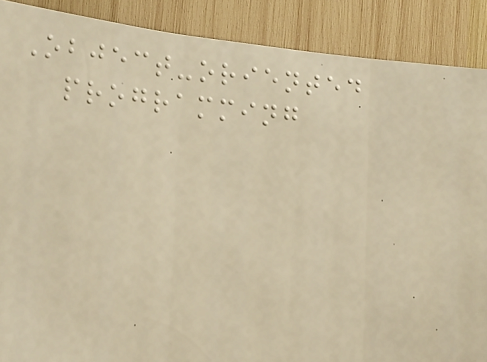Object-oriented
programming
